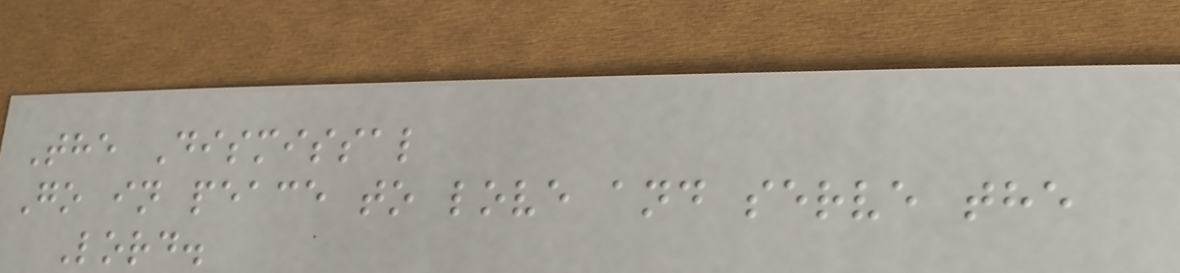The Dismissal
Go in peace to love and serve the
Lord.
